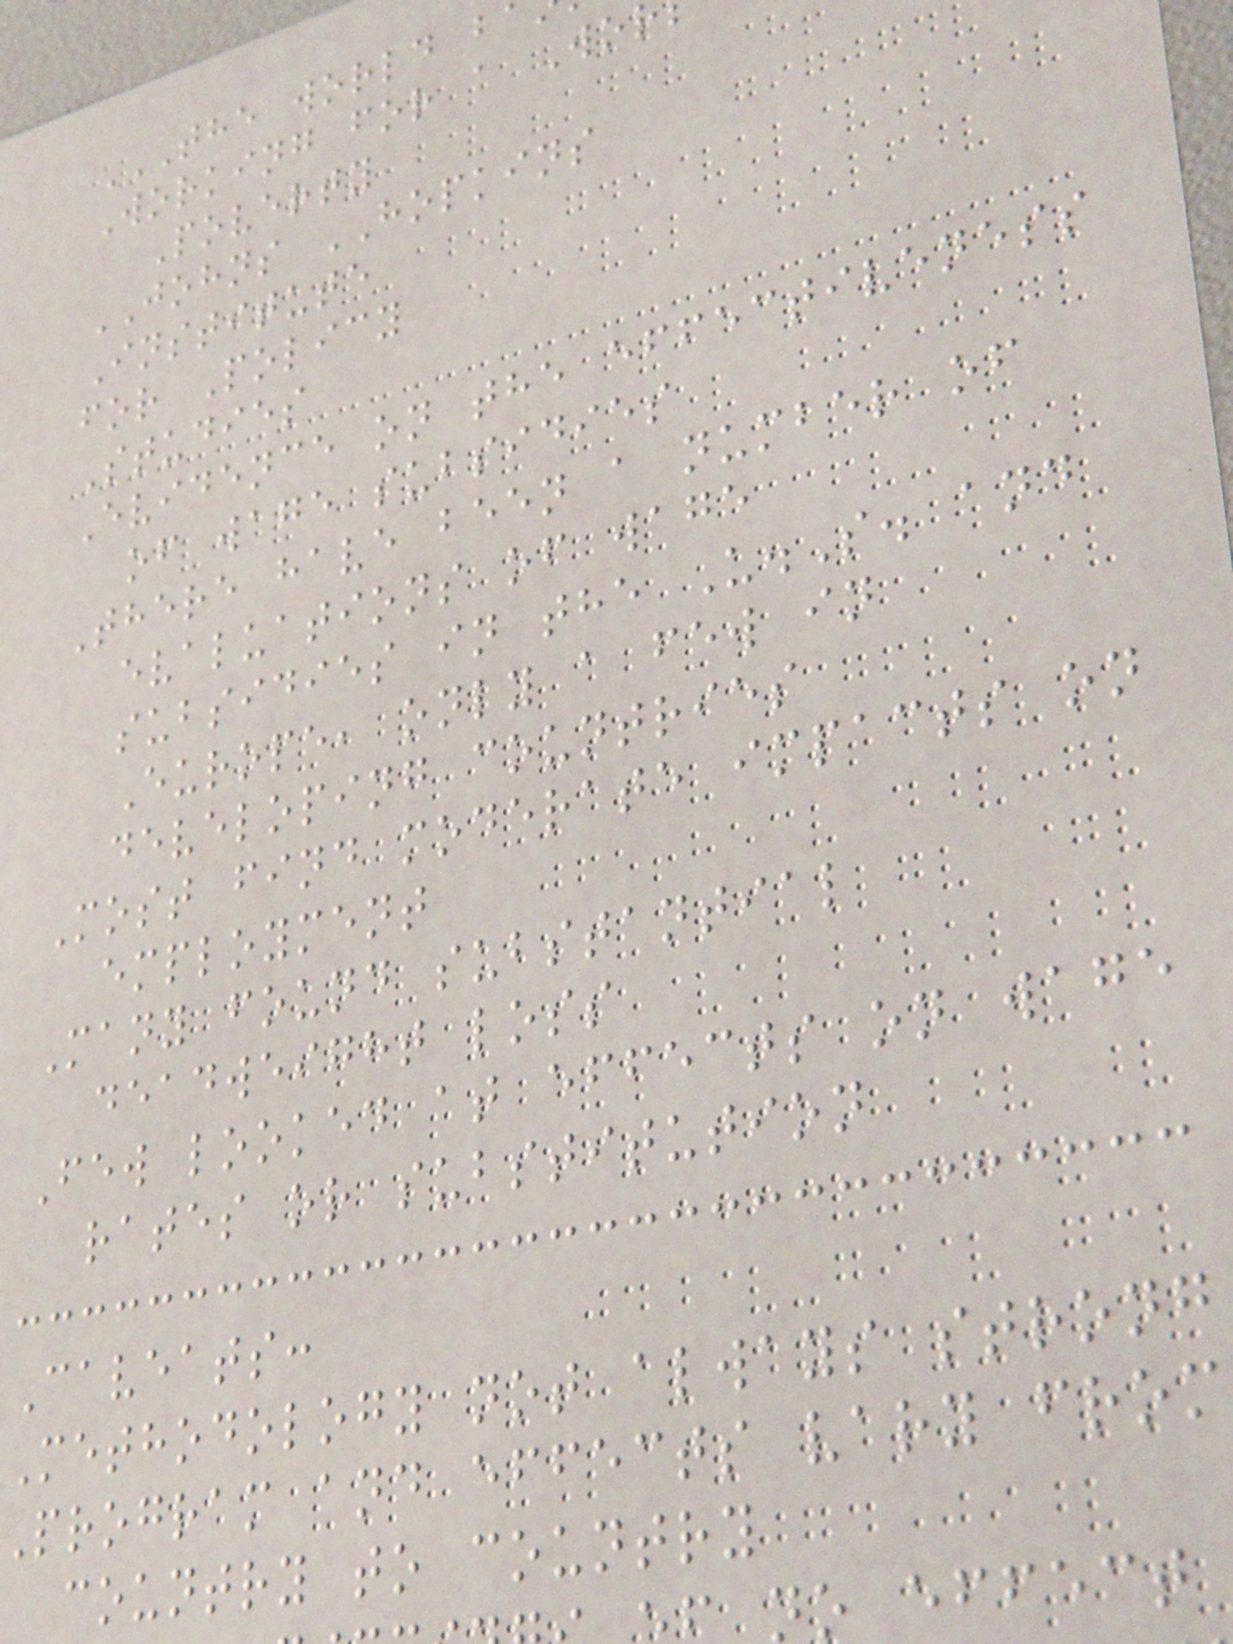Working for a Wo
Poverty
JOHNS HOPKINS
Institute
for Policy
Studies
Evidence on the effectiveness
of wage subsidies
There have been a number of
evaluations of wage
subsidies in the U.S. and
Europe, only a few in
developing countries
Most find moderate impacts on
employment
Many found substantial
deadweight loss
Few looked at effects on wage
rates or substitution
Caveats:
Methodology not always strong
program and effects vary from
country to country
o effect
